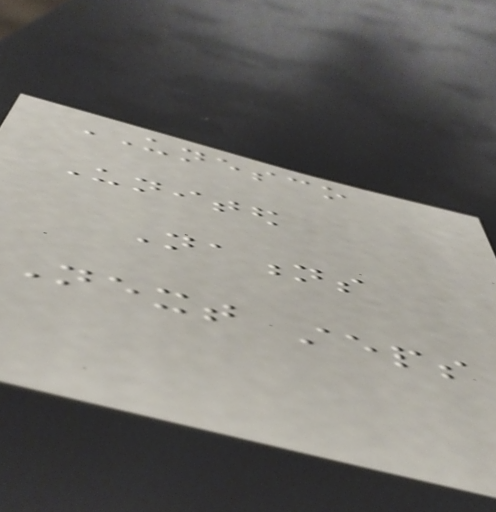UNESCO
United
Nations
Next steps
